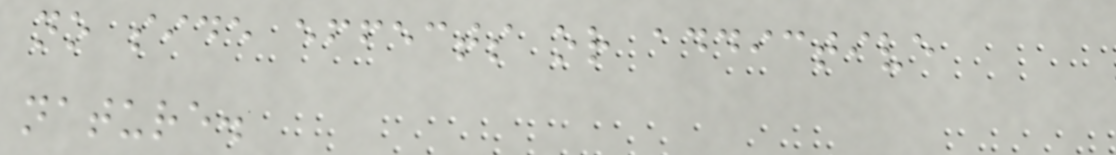no side effects or addictive
nature.
